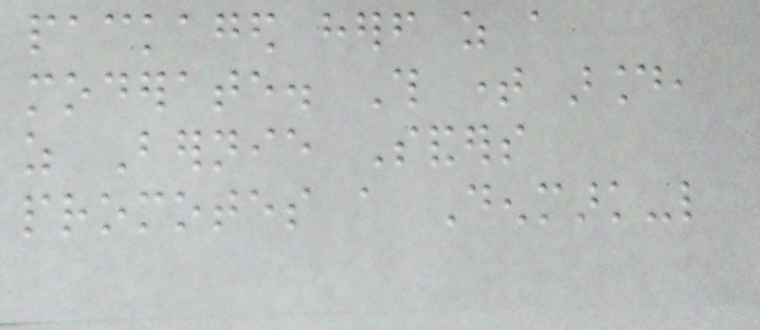packaged herself as a
moderate. This time around,
as Bernie Sanders
promotes a Denmark-like
